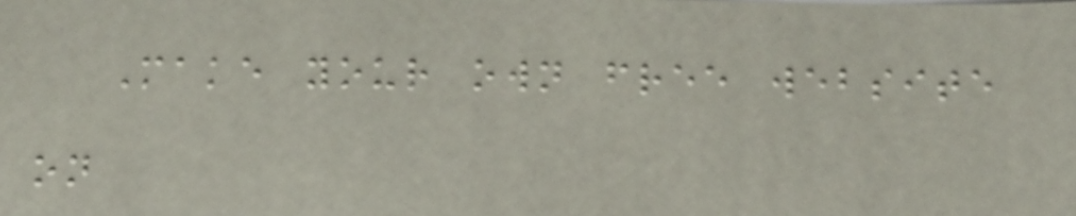Make your own free website
on
